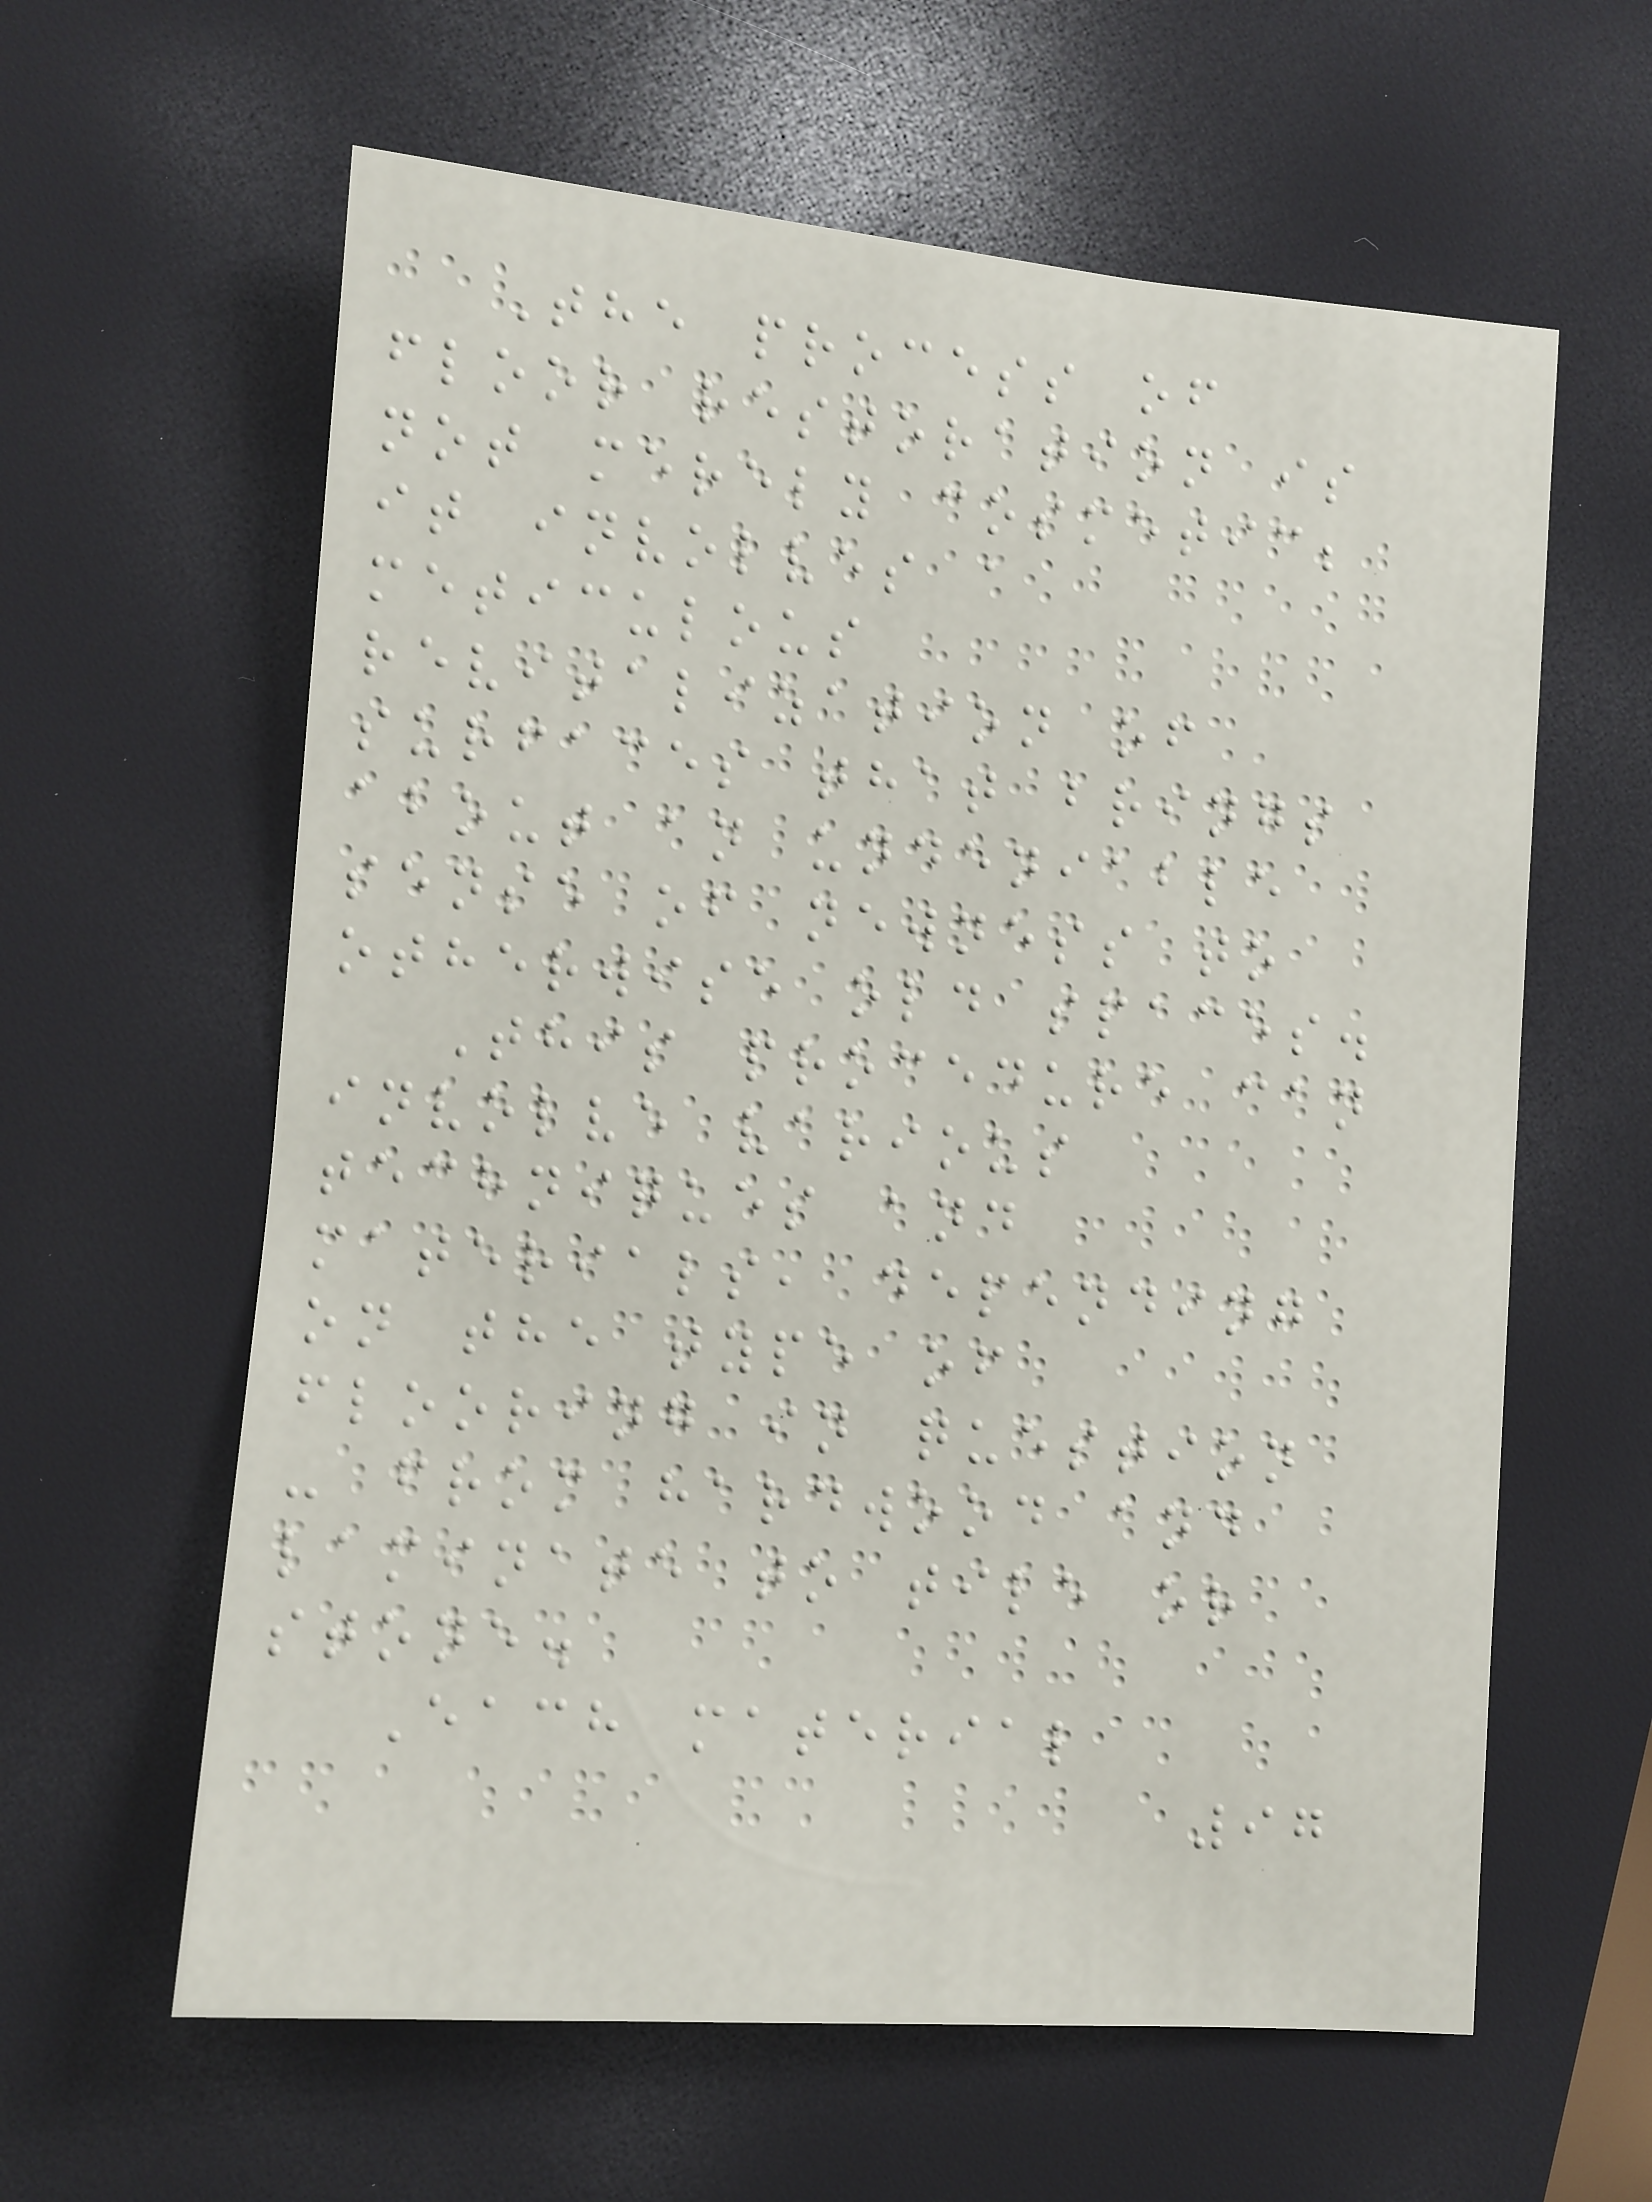The process of
floor restoration is
not merely cosmetic;
it involves a
meticulous
revitalization of
surfaces that brings
about an undeniable
sense of newness to
otherwise old spaces.
This procedure can
involve various
techniques and
materials, depending
on the type of
flooring in question
- from hardwood and
laminate to tile or
stone.
Each material
97
